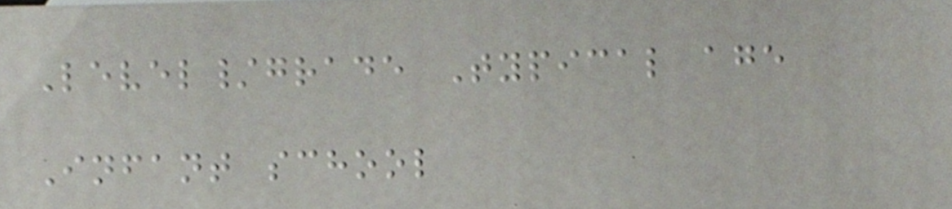Level/grade Typical age
Infant school
